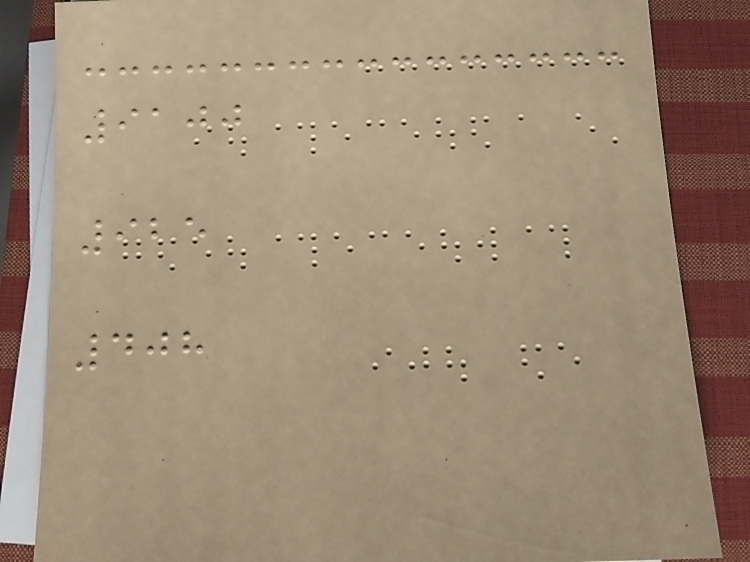9100
925
408
